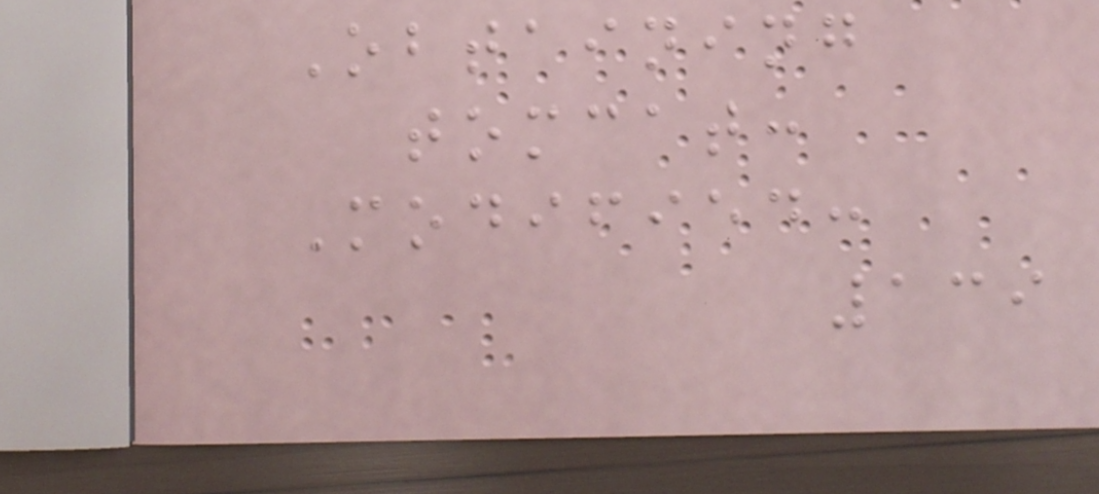Obtaining
tomcat:
Modified:
139
